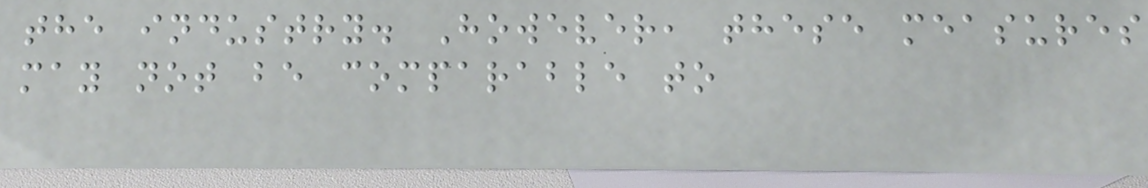the industry. However, these measures
may not be comparable to
